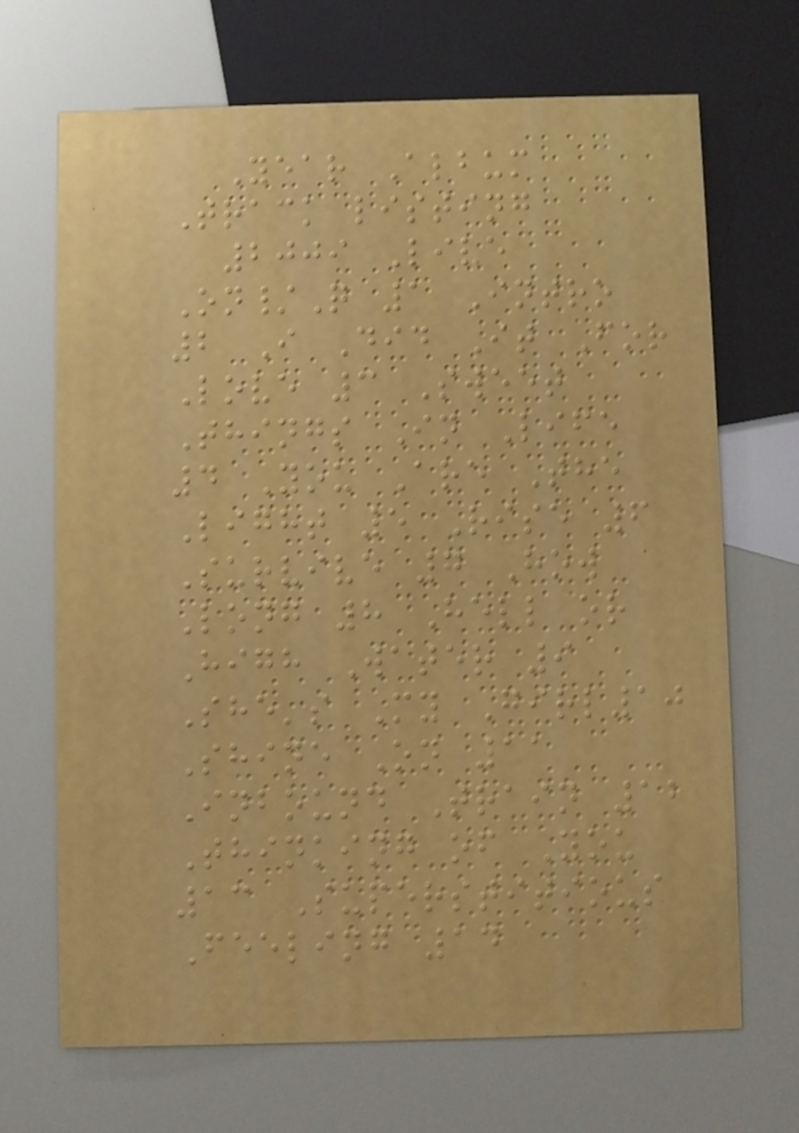Year Album
Track listing
2009 Live
On/Q 1 Intro
2 I Did It For
Love 3 Sweet
Things In Life
4 You Are The
Light 5 Rise 6
Survive 7 How
Long 8 Hell or
High Water 9
She's My Girl10
Shine On 11
Inbound Train 12
Thinking of You
13 Superstitious
Feeling 14
